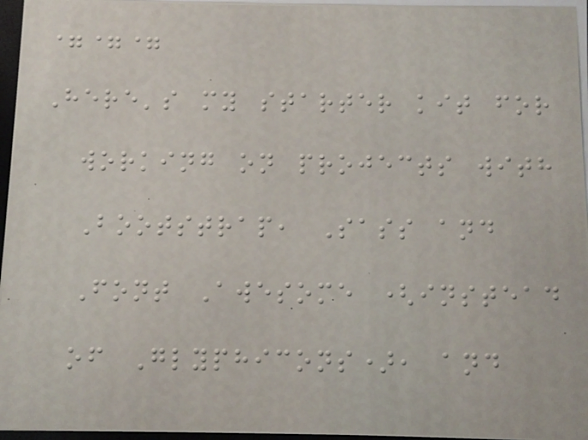===
Here's my starter kit for
working on projects with
Bootstrap, Sass and
Font Awesome (instead
of Glyphicons), and
